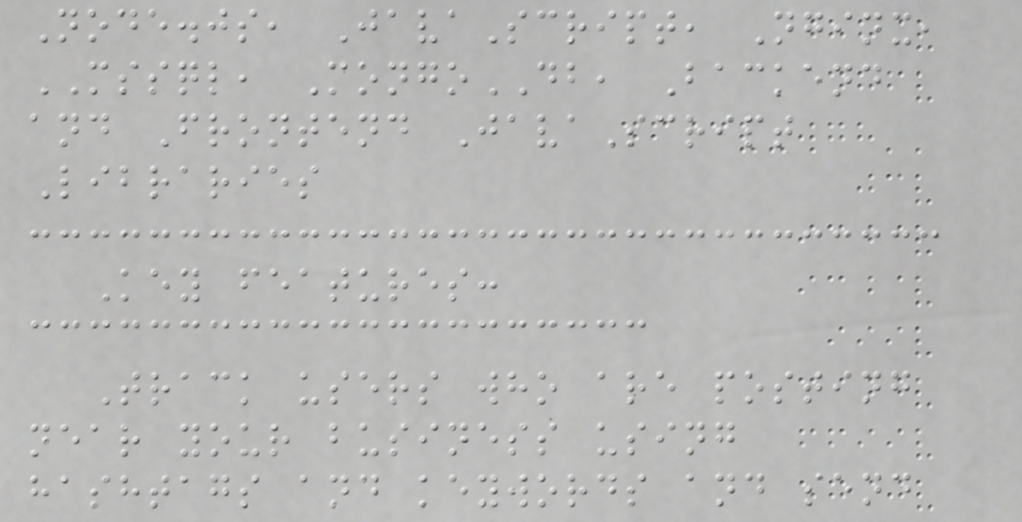Node.js, JavaScript, Nginx,
MSSQL, MongoDB, Backend
and Frontend JavaScript
Libraries
Key features:
Track users who are posting
near your business using
hashtags and keywords and send
